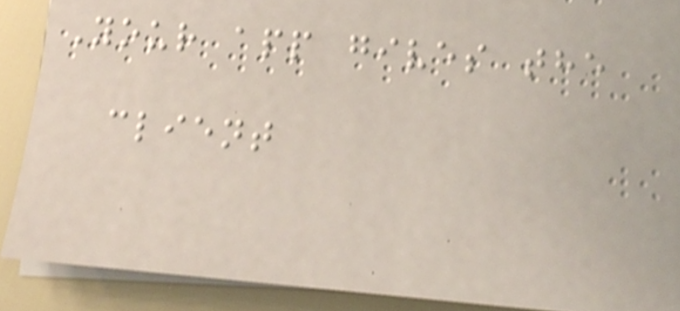Your app gives the
client
